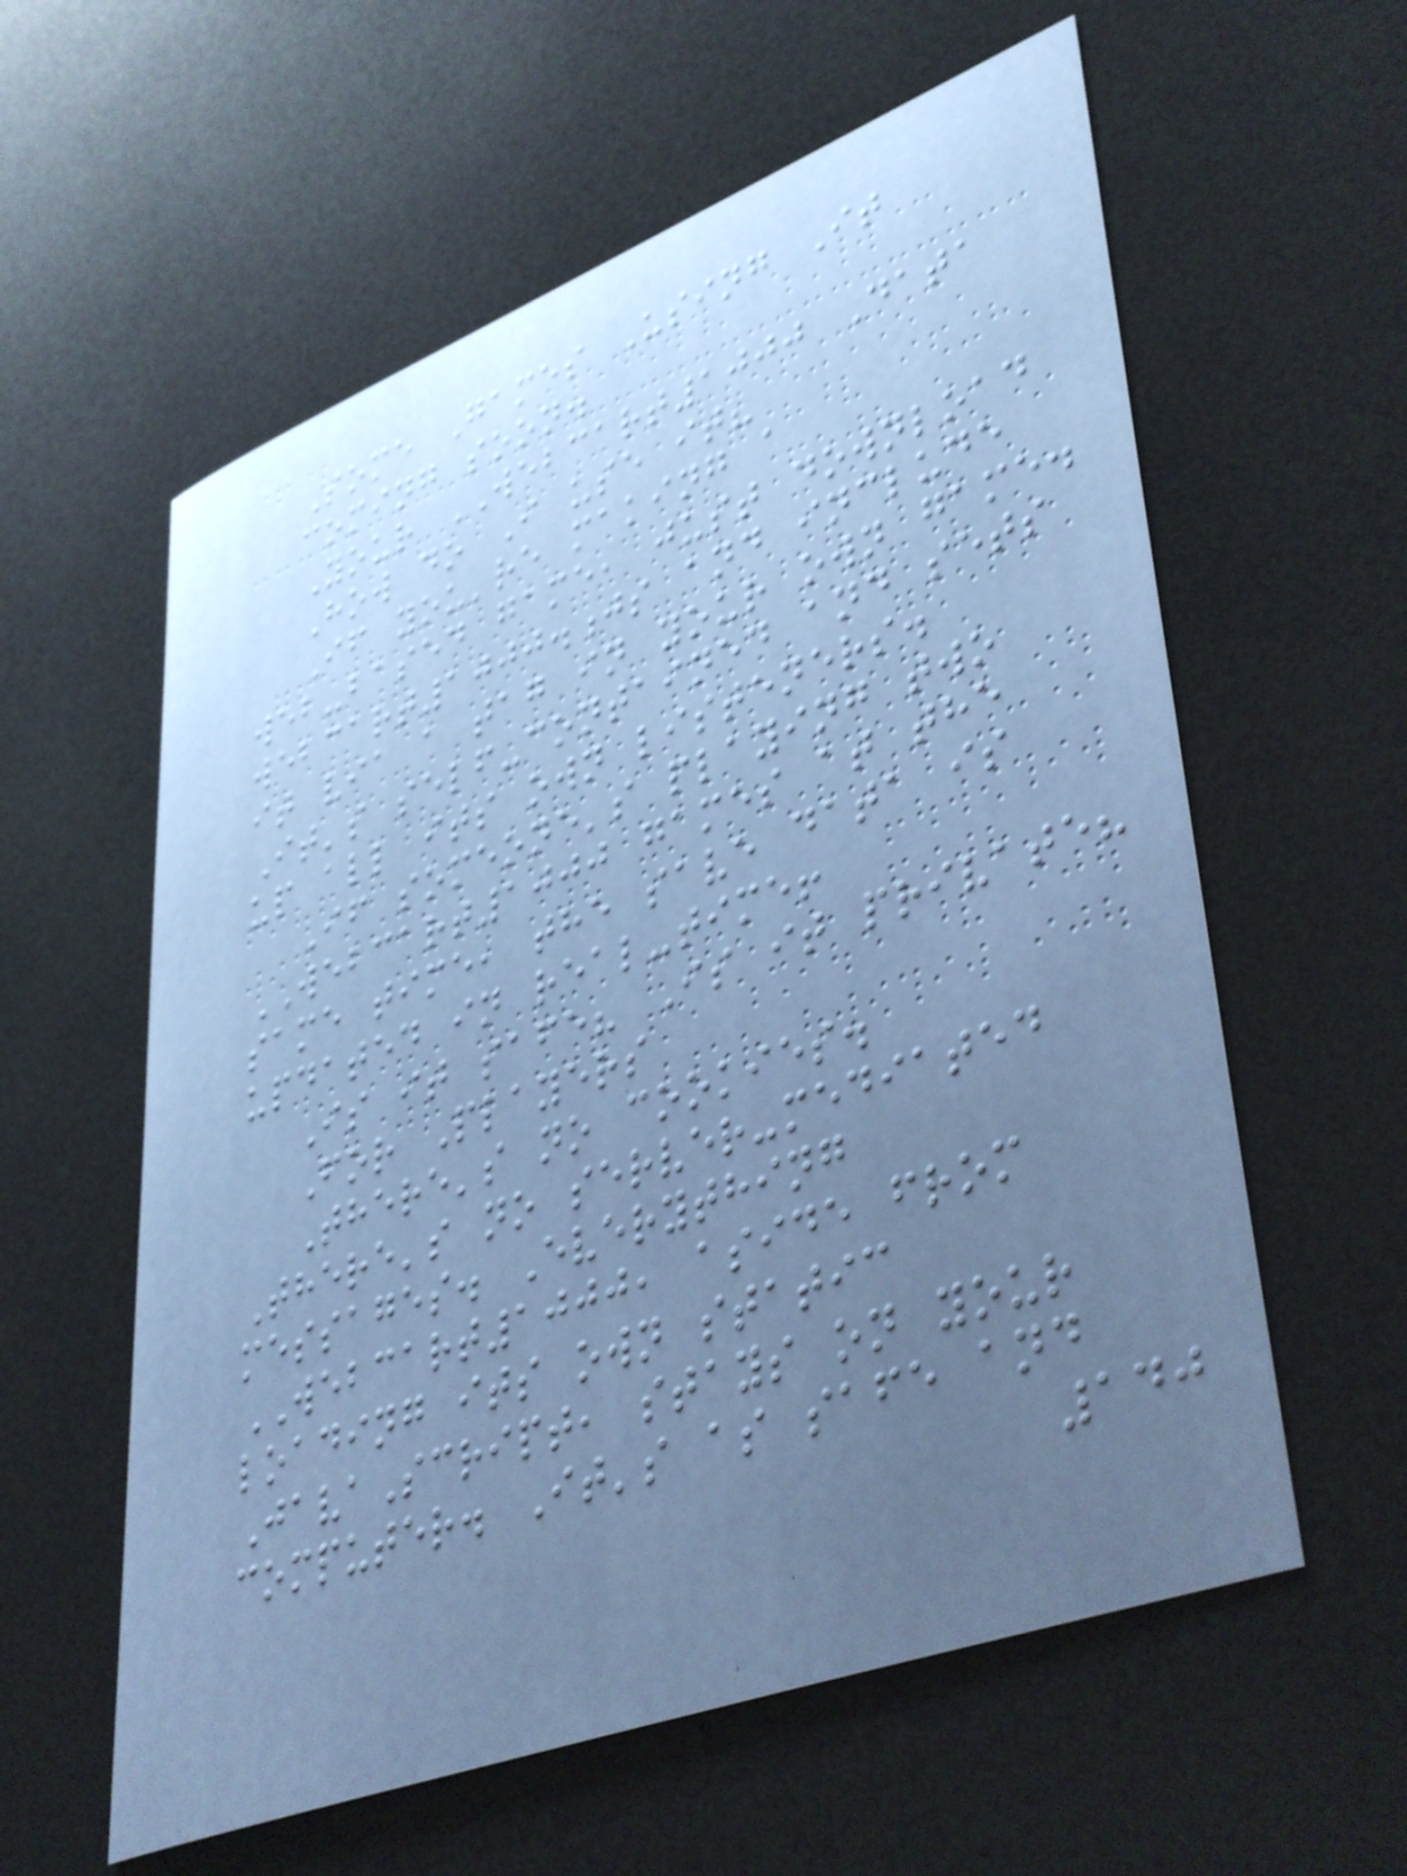Some Games Using It
coming soon.
Your WEBCART1000 Data
How do I use it?
If you're making a
web-based game, just download
webcart1000.js and include
it via a tag in your own game.
It's self-contained and sets
up all its own listeners.
If someone's playing two
WEBCART1000 games at the
same time, the save data is
updated in real-time!
Is it safe? Is it private?
For Players
There's no cookies.
There's no server-mediated
messages. Everything
WEBCART1000, aside from
loading its own static
JavaScript, stays on your
computer. It's as safe and
140
